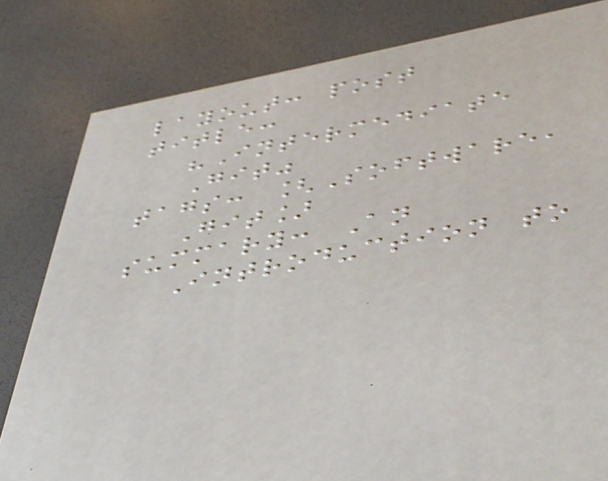layout: post
title:
"Intermediate
Git"
tags: [Software,
Git]
summary: An
Introduction to
